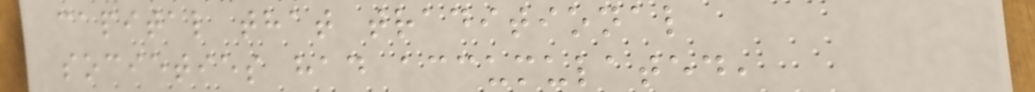capital that traditional
societies had accumulated,
